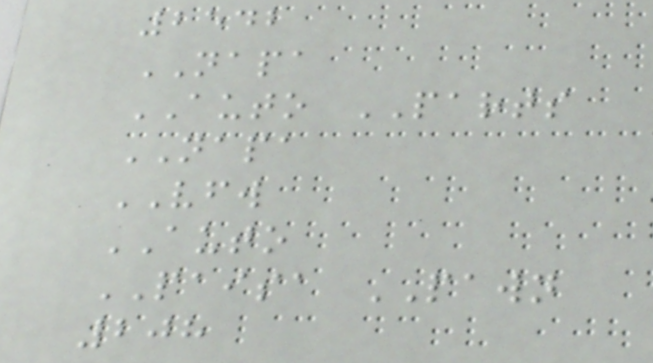2542
NAPA
AUTO PARTS
NAPA
VFW
AUTO
PAISA PAWN
208
